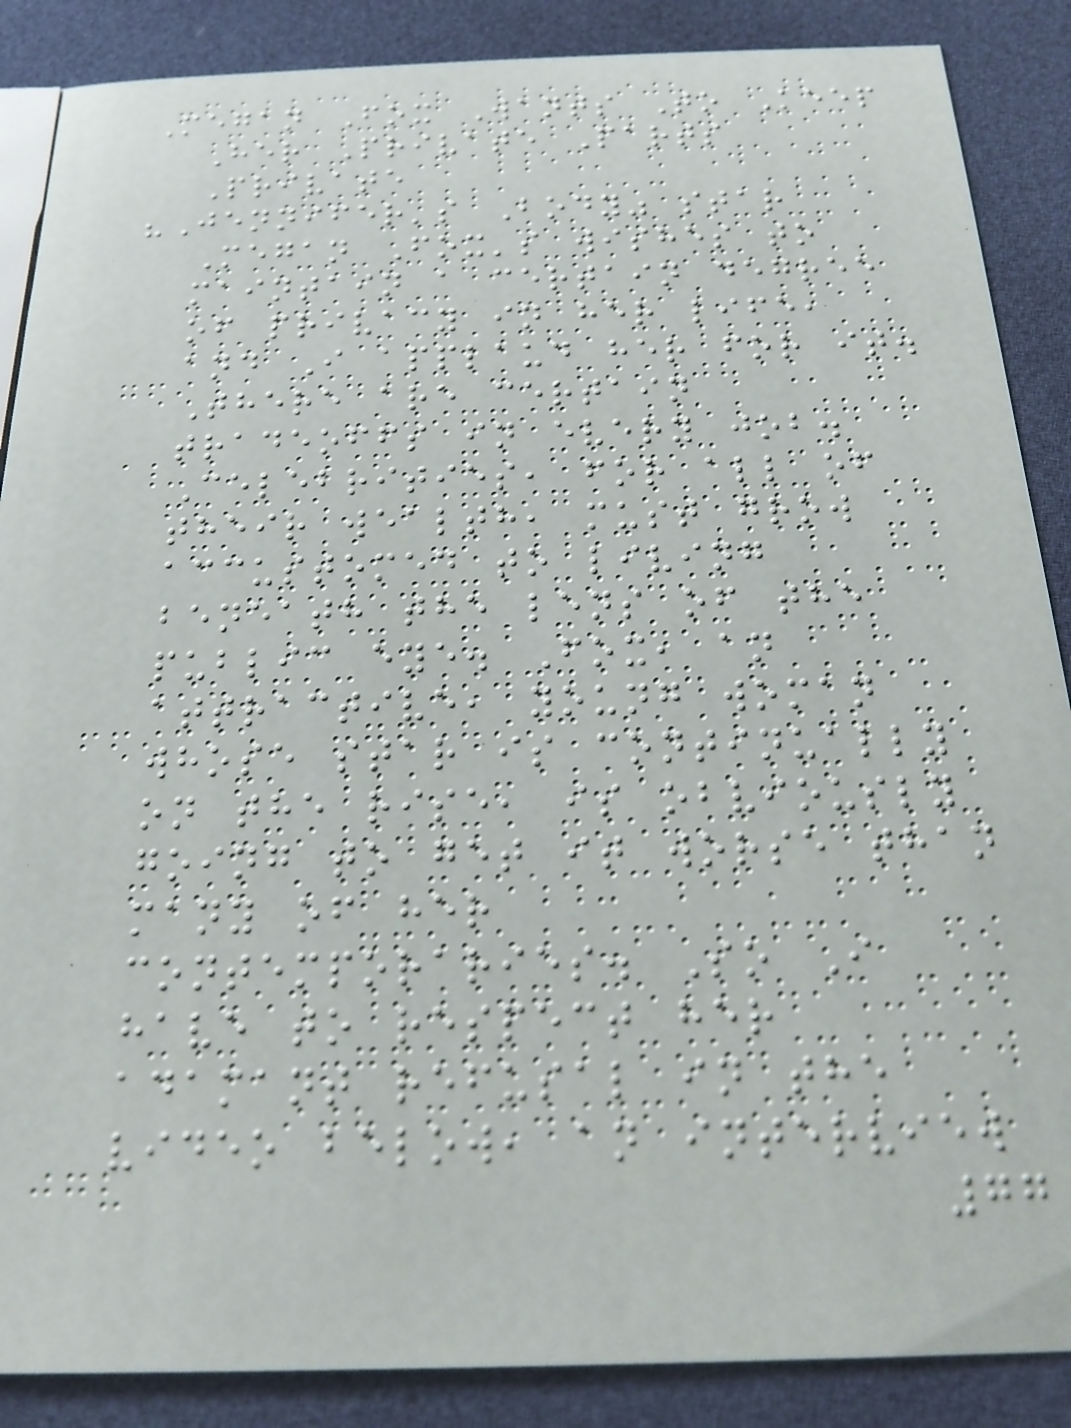Megan Fox Wants To Keep
Her Private Parts
Private
"Jennifer's Body" star
Megan Fox's wishes to
maintain a certain degree
of privacy in her life,
and I applaud her for it.
There are certain
tradeoffs in every job.
Celebrities, for all of
their wealth, must grow
accustomed to living
beneath the lens of the
public eye. Fox, an
attractive, young woman
whose star is continually
on the rise, is obviously
going to get it worse than
many of her
contemporaries. So I
have to respect her
adamant refusal in the
video below, an interview
77
